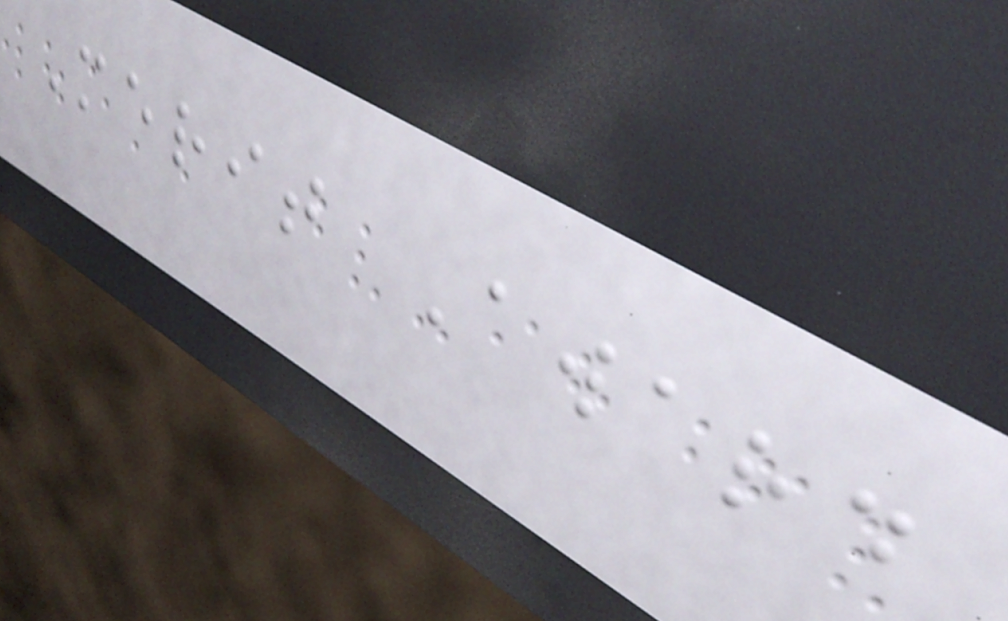Merit Award
